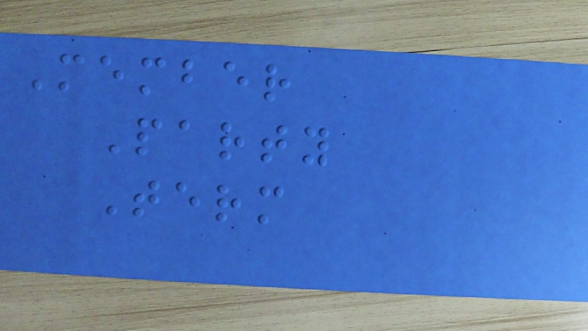Member
Party
Term
